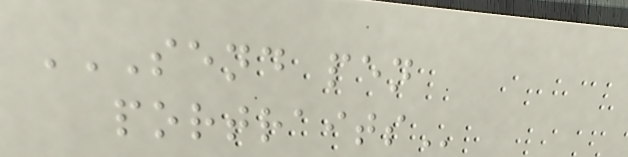SEND PEN
PORTRAITS
